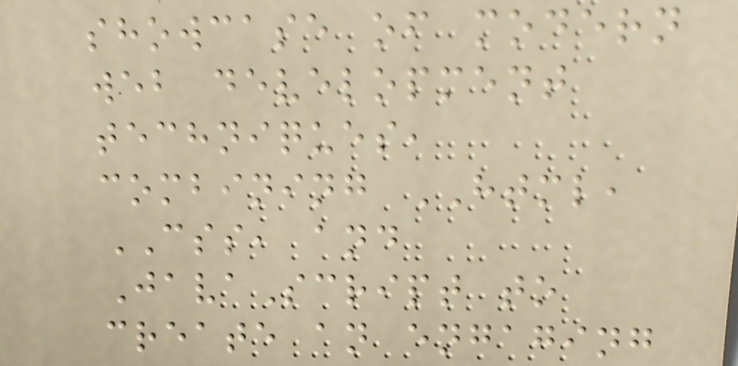showcase of modern
web development
techniques,
combining HTML,
CSS, and
JavaScript to
create an engaging
